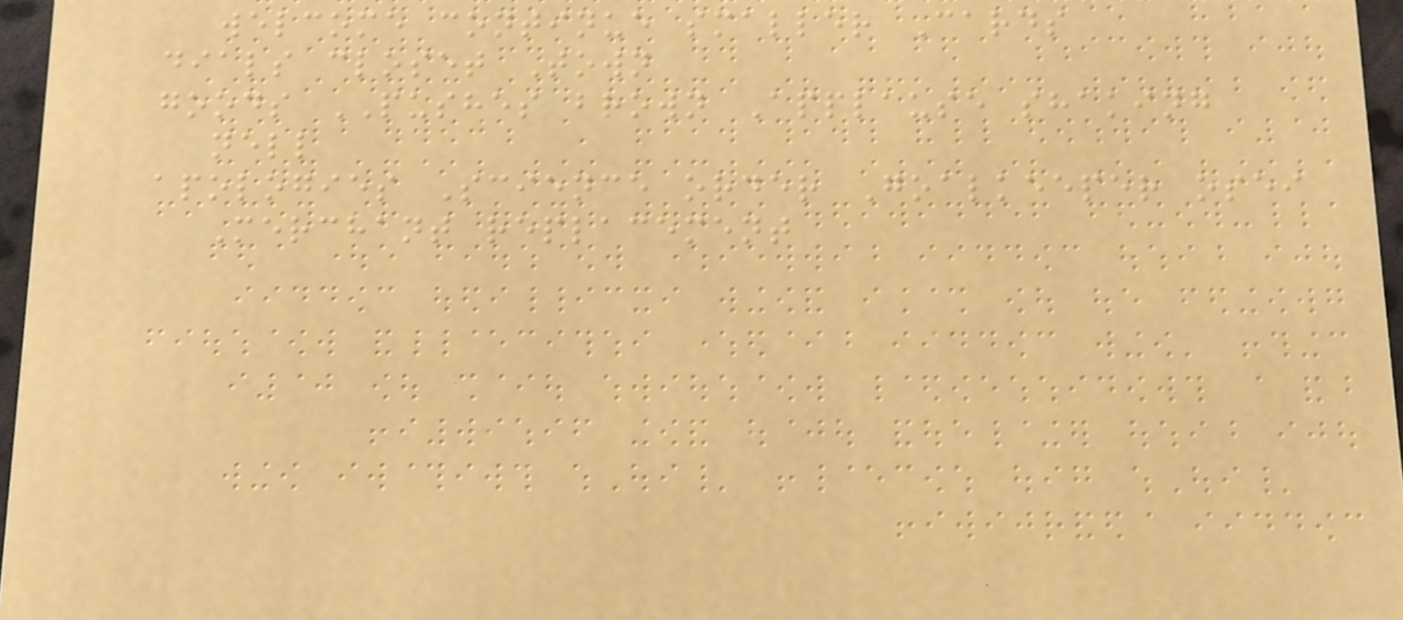welcome continue smaller Cards
dials closet Town
goods PUSHES brown Applause shaking
nell
apologies Science order Goalkeeper osei
Merchant replacement
